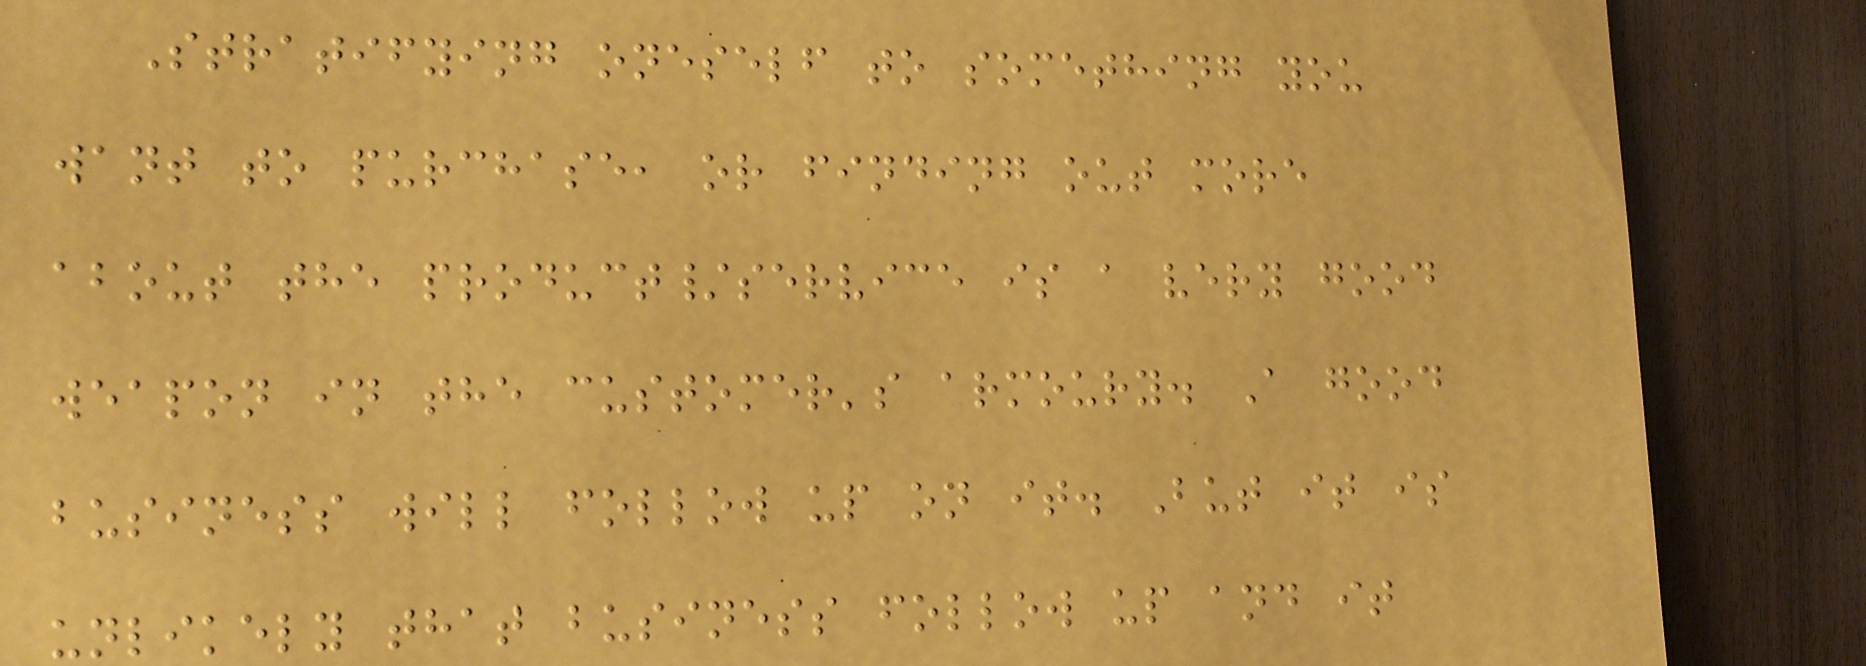Stratifying oneself to something you
want to purchase, or finding out more
about the product/service is a very good
weapon in the customer's armoury. A good
business will follow up on it. But it is
unlikely that business follow up and it
